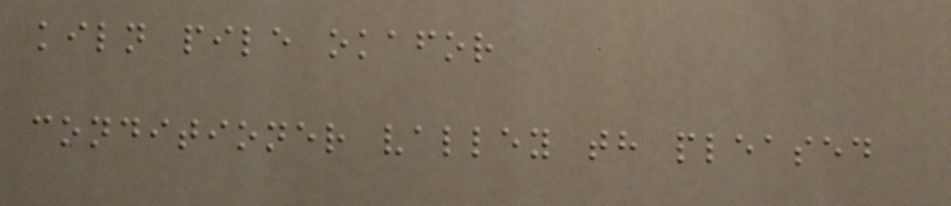kiln pile okafor
conditioner valley th pleased
